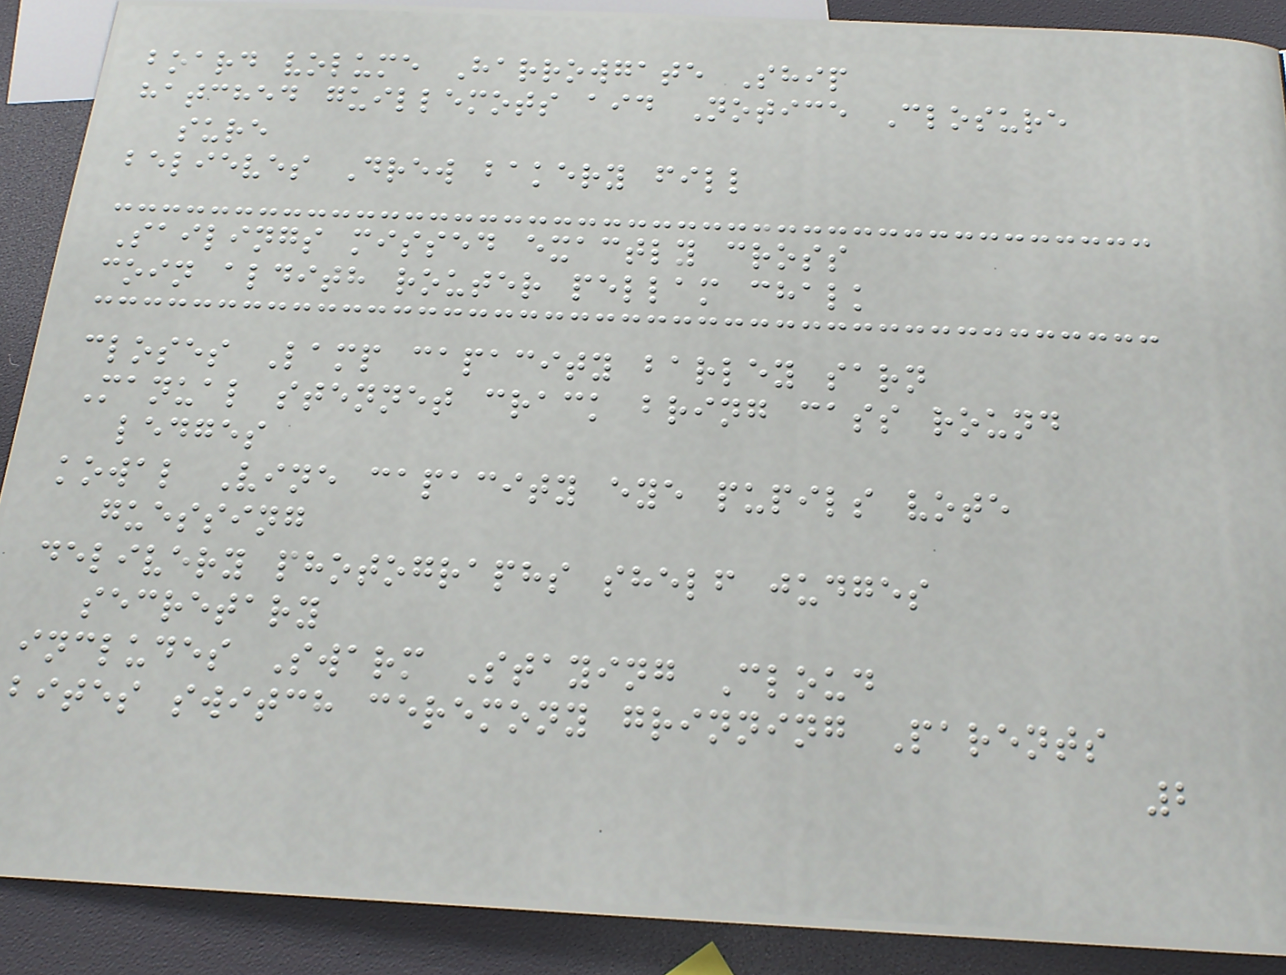board volume Harrowgate Ship
hatched guillemots aid Notice Closure
sure
believes Drew bakery fill
Sailings missed exactly cross
coin aldith router pellam chalk
closes Lamp capacity barley sarn
Manual stennet crack bring cass round
ledges
kowal Vine capacity eye pupils vote
guessing
delivery photographs shelf judges
secretary
includes Swarm Staying Cloud
bites switch ceremony grinning Parents
2
